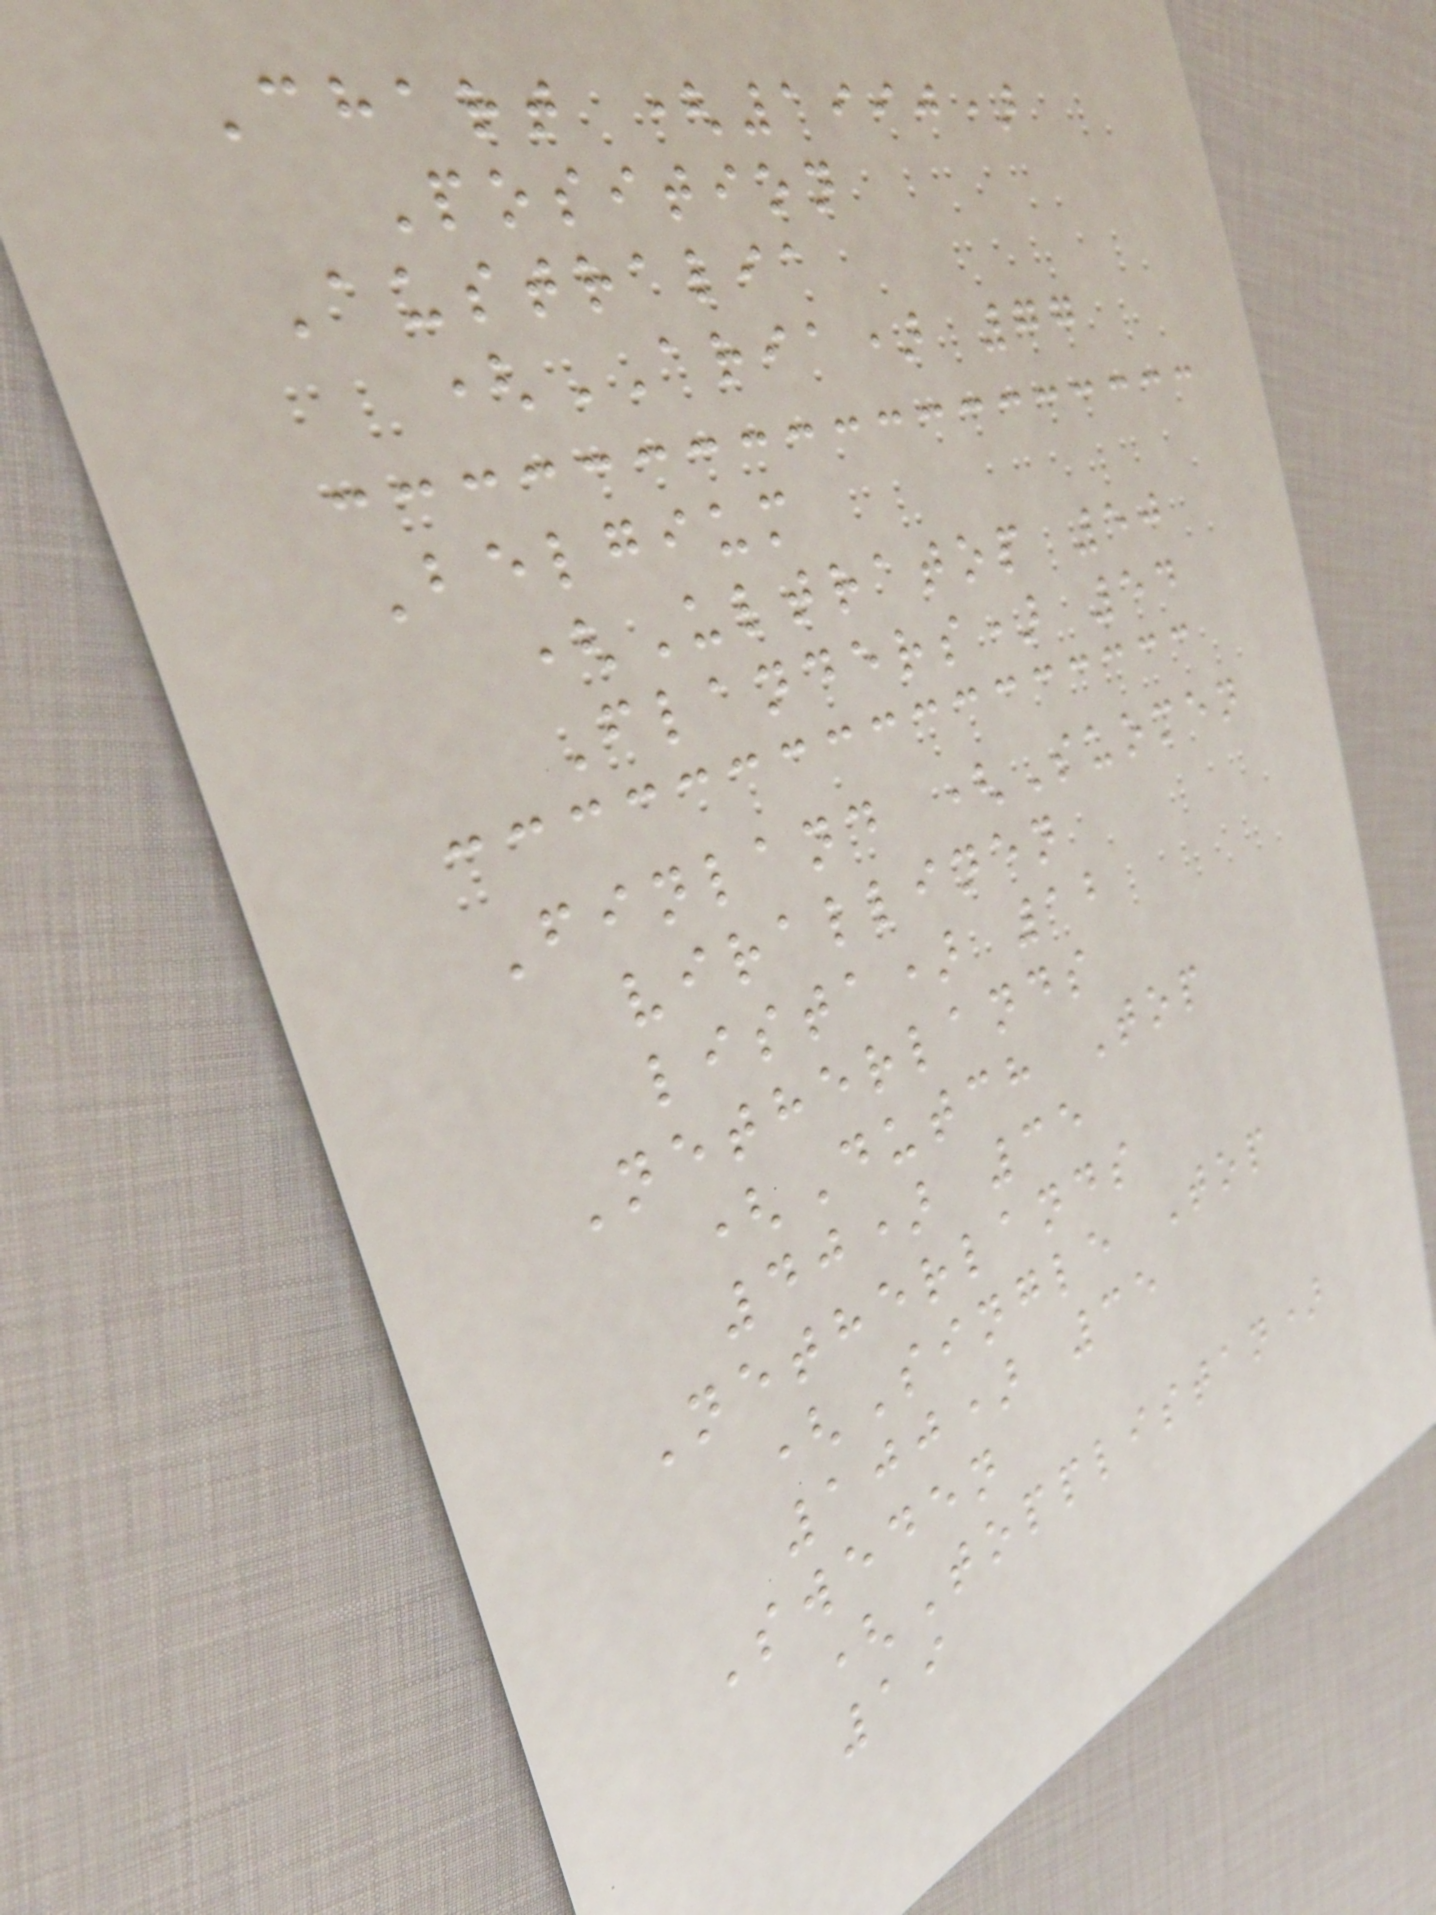Chart (1990)
Position
Australia
(ARIA) 77
Belgium
(Ultratop 50
Flanders) 54
Finland (Suomen
virallinen
lista) 12
Netherlands
(Dutch Top
40) 35
Netherlands
(Single Top
100) 35
Sweden
(Topplistan)
19
